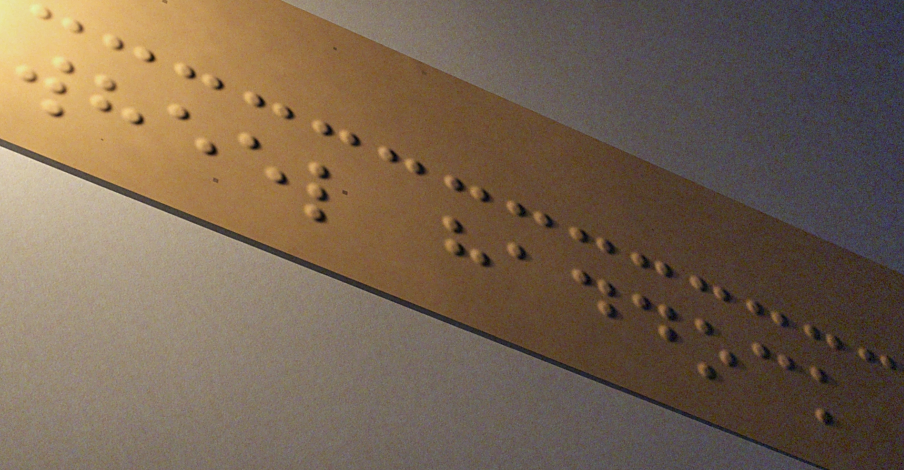wheel haddock
